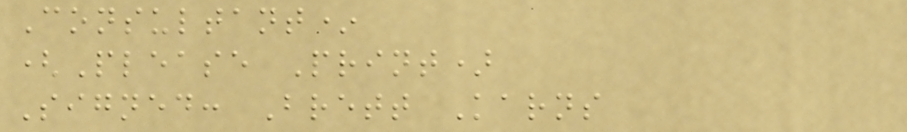Consultant*
(Please Print)
Signed: Brett Karns
